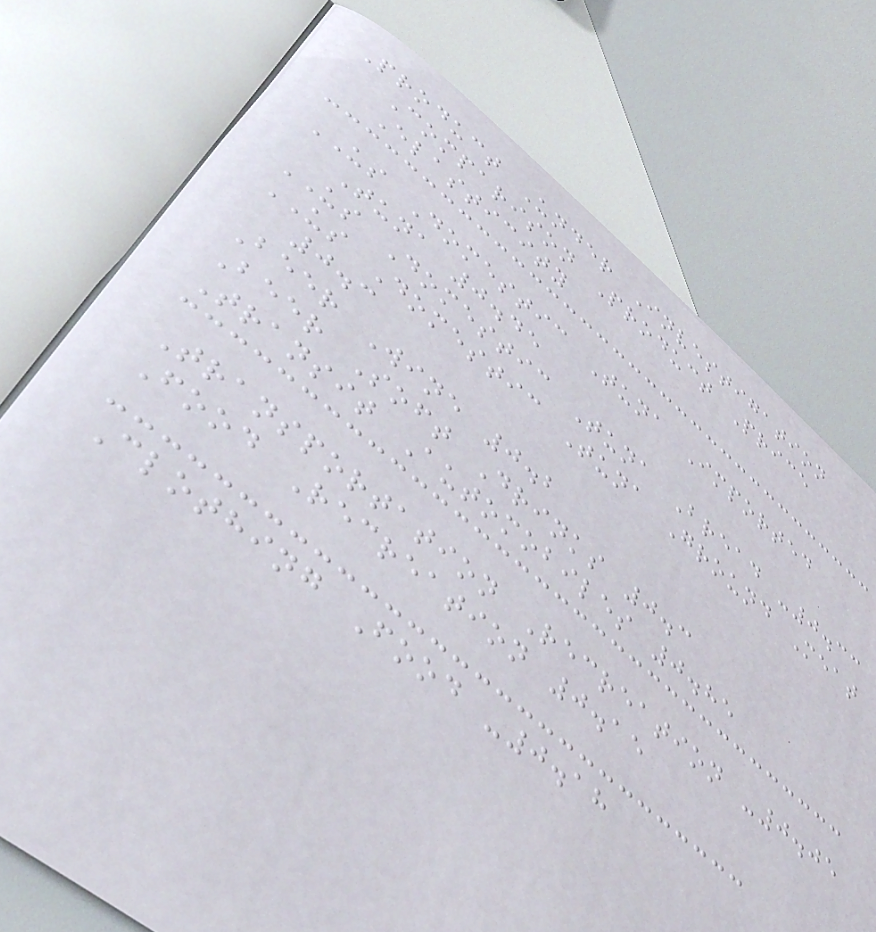Product Under Investigation
Comparison Product Price
Elasticity
US Domestic Tuna Imported
Tuna 0.45
US Domestic Tuna Bread -0.33
US Domestic Tuna Ground Meat
0.3
Beer Wine 0.2
Beer Soft Drinks 0.3
Transit Automobiles 0.85
Transportation Recreation -0.05
Food Recreation 0.15
Clothing Food -0.18
